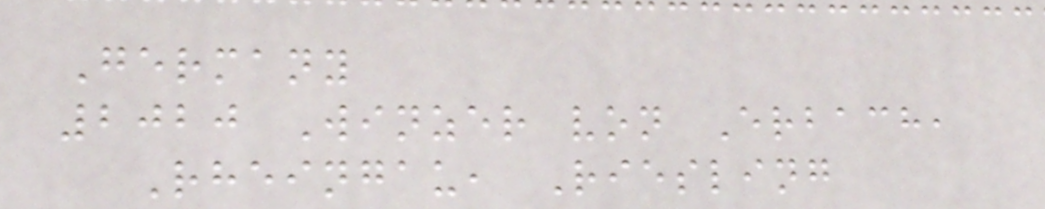Germany
2020 Winzer von Erbach,
Rheingau, Riesling
